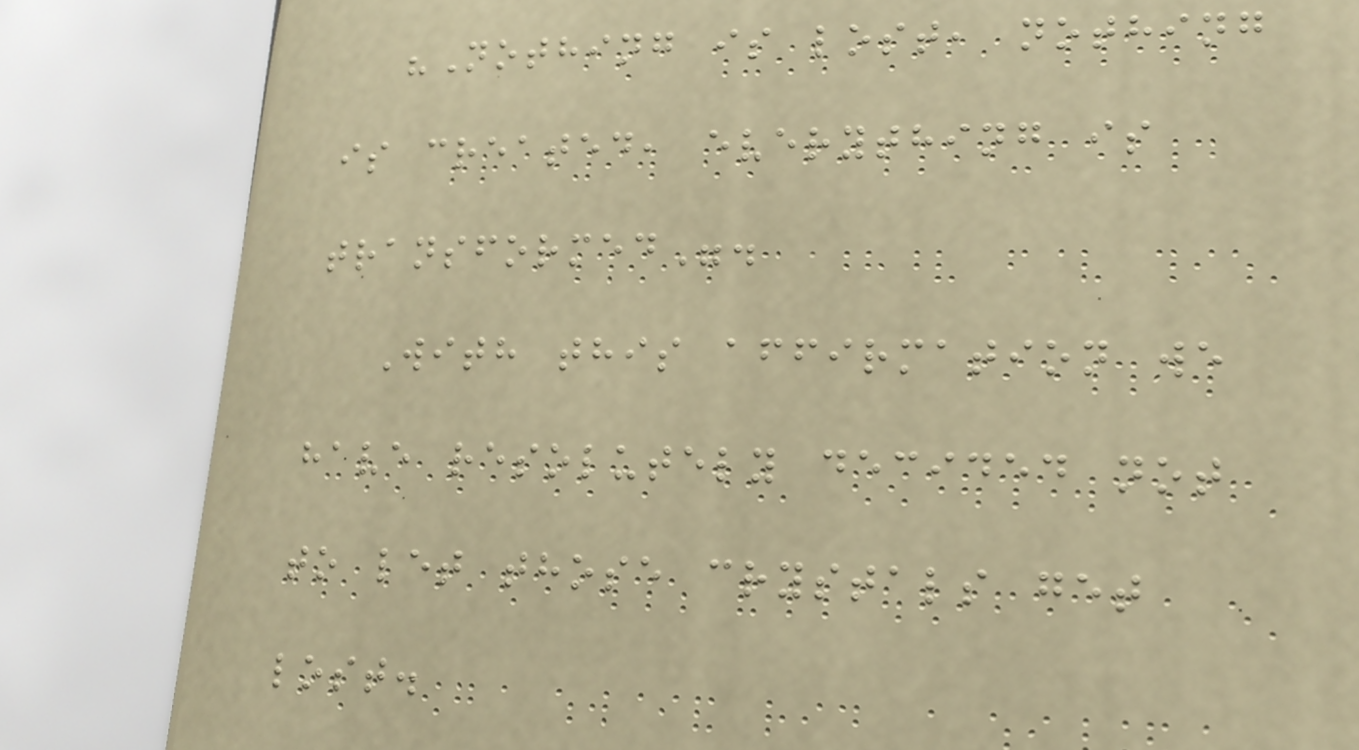"Nothing is lost, nothing
is created, everything is
transformed".
With this affirmation we
have resolutely decided not
to let those crystals get
lost.
